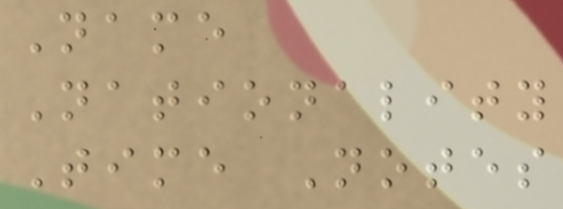Name
Nationality
Time Notes
